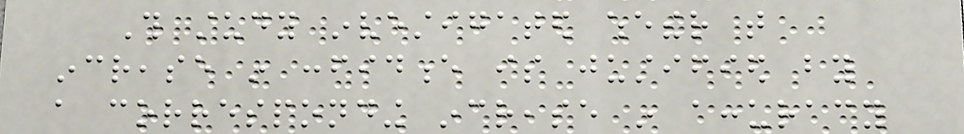This study investigated whether that
increase in confidence is justified by
a corresponding increase in accuracy
